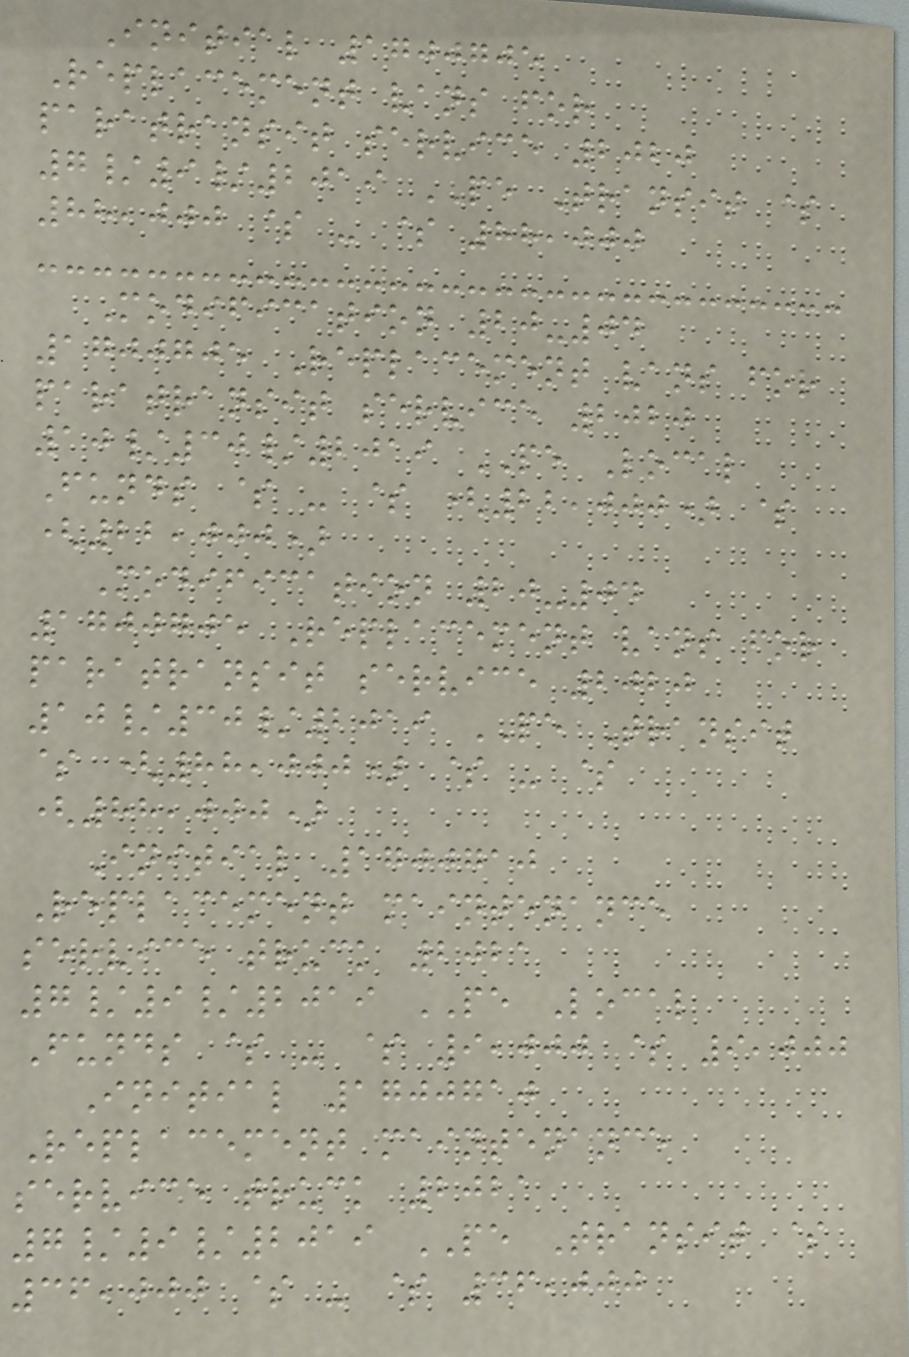Initial 1700705
Replacement vans for
paratransit service 2020
7/9/2019 PE Transit $
88,000 $ - $ 88,000
Modification 20-04
1700705 Replacement vans for
paratransit service 2020
10/30/2019 PE Local
Funds $ - $ (22,000) $
(22,000)
Modification 20-04
1700705 Replacement vans for
paratransit service 2020
10/30/2019 PE Transit
$ (88,000) $ - $
(88,000)
Initial 1700710
Replacement maintenance
service truck 2021
7/9/2019 PE Local
Funds $ - $ 9,000 $ 9,000
Initial 1700710
Replacement maintenance
service truck 2021
7/9/2019 PE Transit $
36,000 $ - $ 36,000
